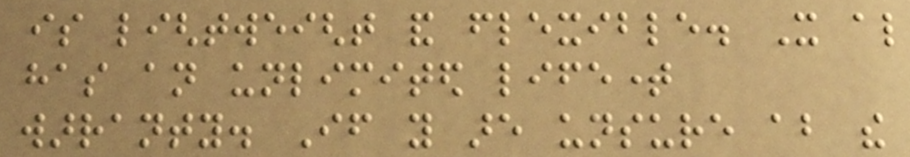is lightweight and flexible. It also
has an unlimited lifetime
warranty. If you are unsure about the
